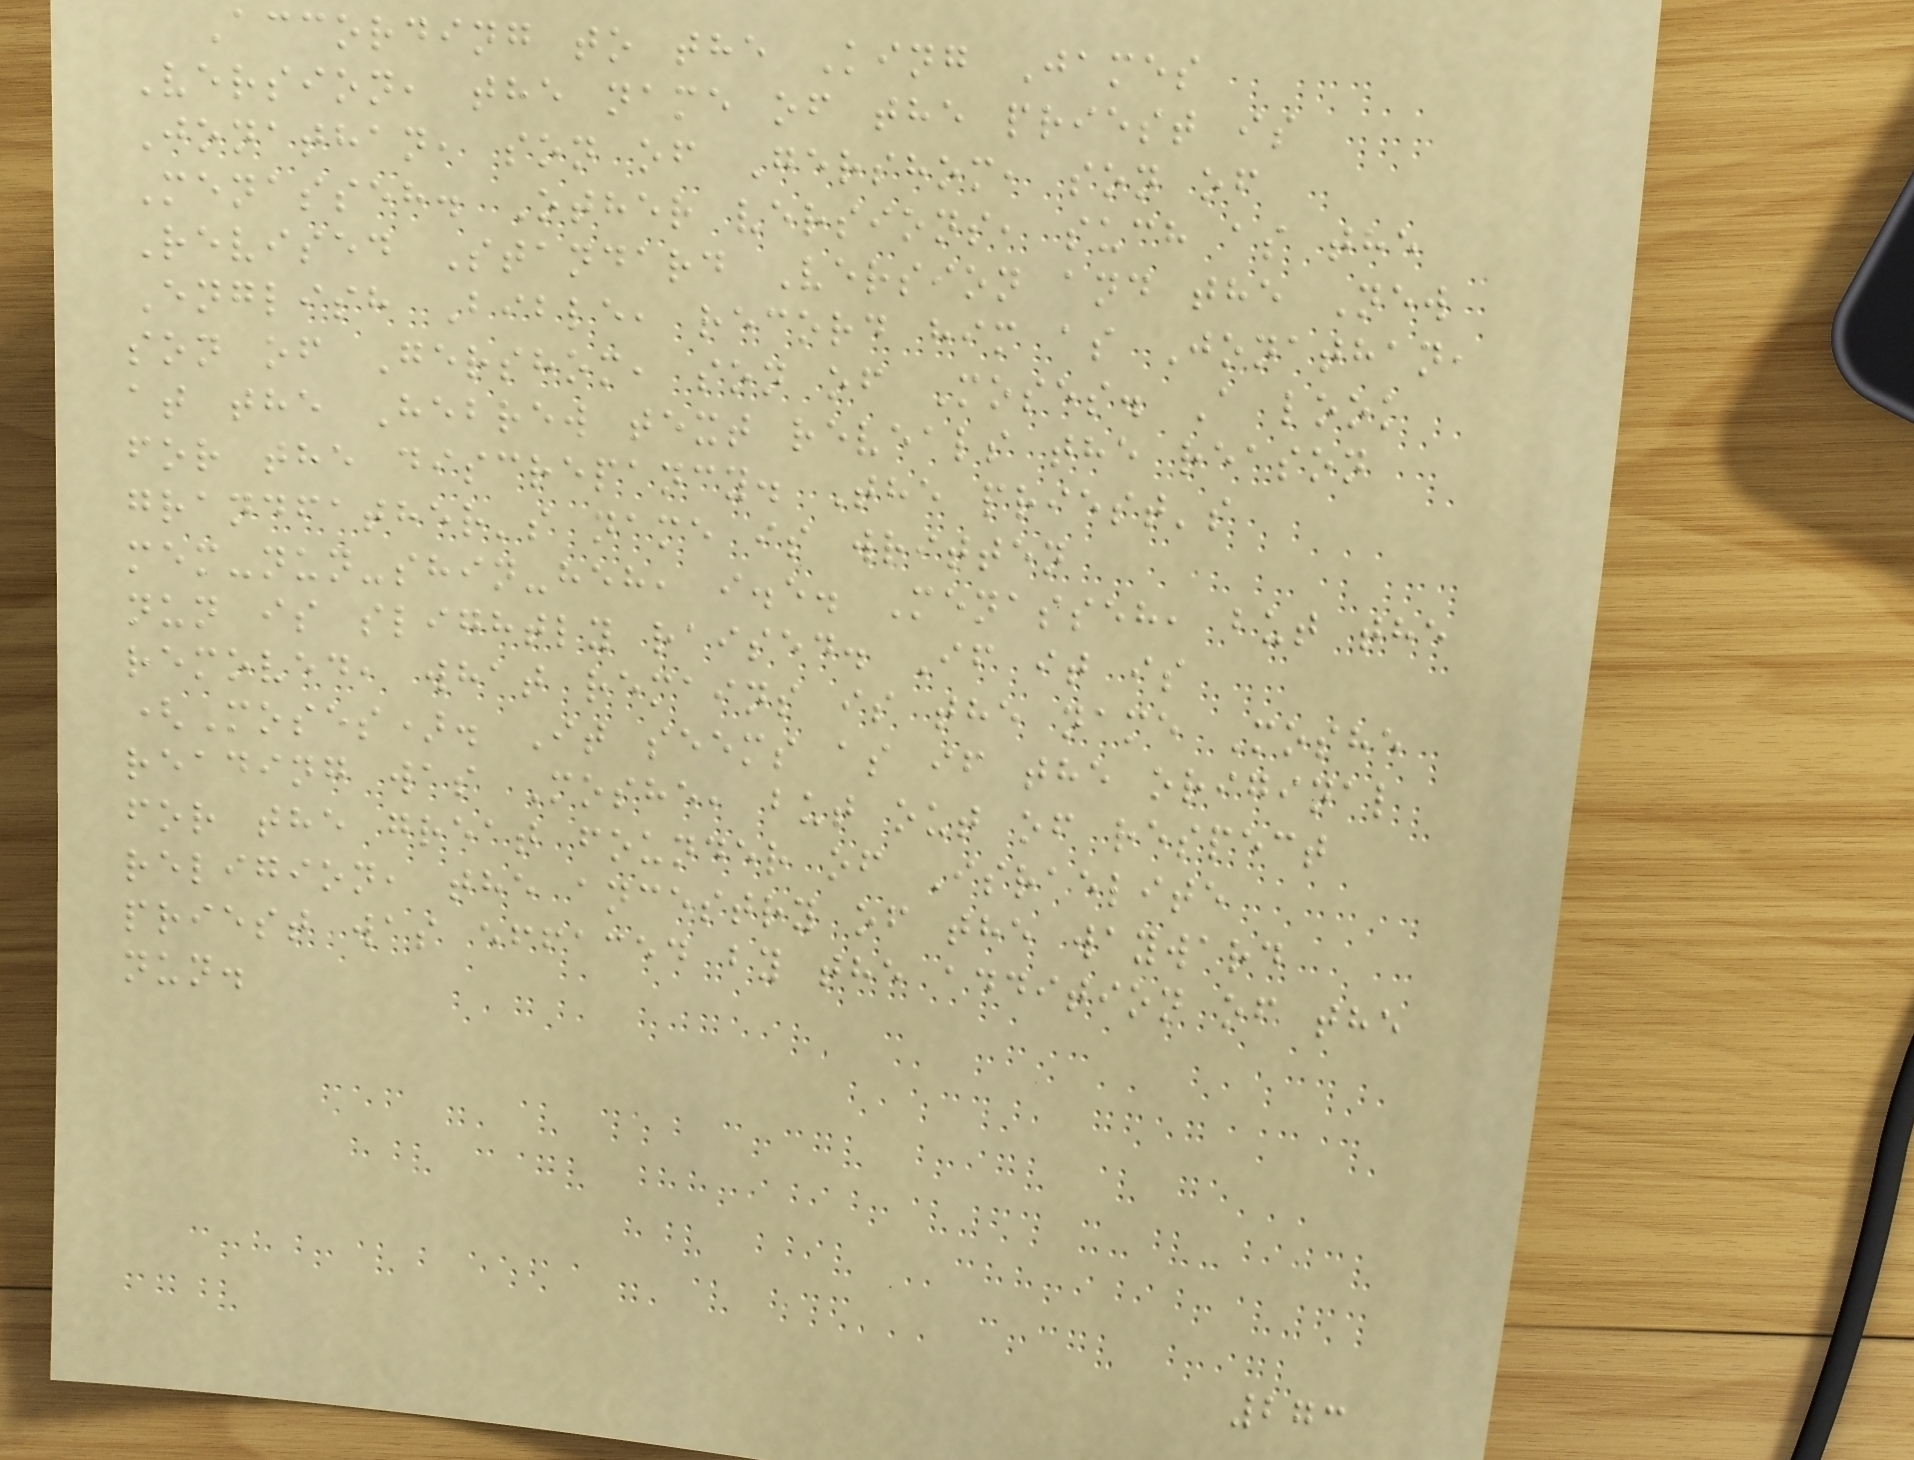According to the King James
Version, the name of the priest is
Jonathan, son of Gershom, son of
Menasseh. Other versions, such as the
Revised Standard Version and the New
English Bible, record him as Jonathan,
son of Gershom, son of Moses. A look
at the Hebrew text reveals the reason
for the discrepancy. The priest's
grandfather's name is written
mem-nun-shin-heh, i.e. Menasseh, but the
nun is slightly raised. If it is
removed, what remains is the name Moshe
(Moses). It seems as if the original
reading was Moshe, but out of respect
for the great founder of Israelite
religion, the ancestry of the wayward
priest was effaced by the addition of the
nun.
273
